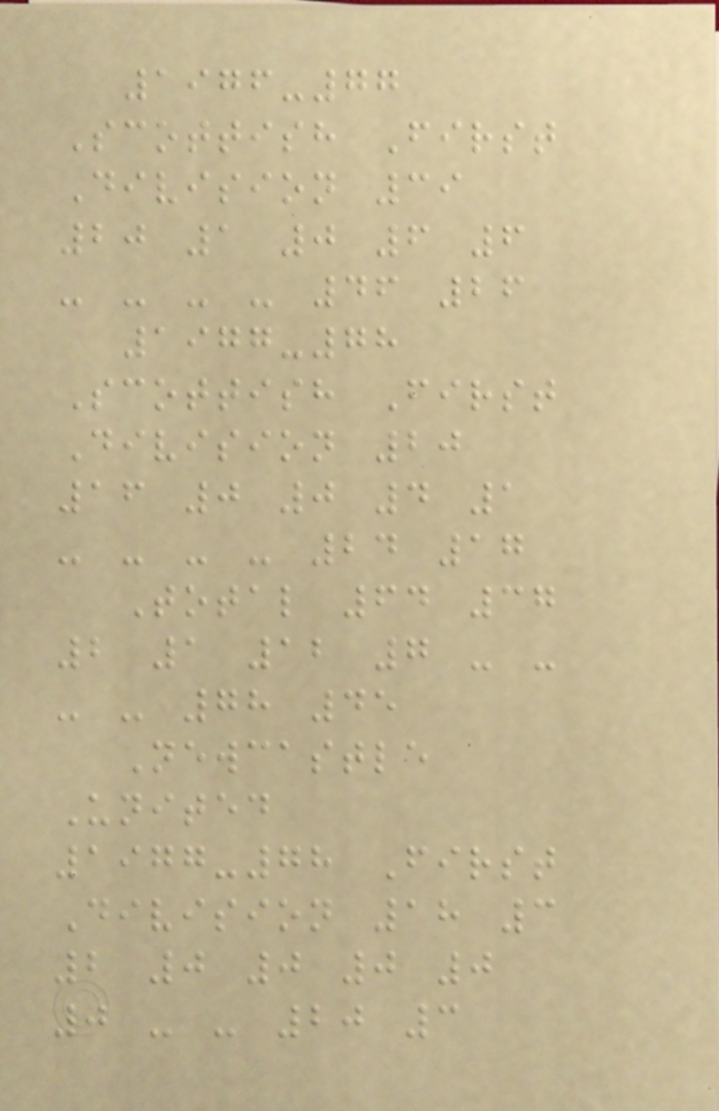1976-77
Scottish First
Division 39
20 1 0 6 6
- - - - 46 26
1977-78
Scottish First
Division 20
16 0 0 4 1
- - - - 24 17
Total 64 37
2 1 12 7 - -
- - 78 45
Newcastle
United
1977-78 First
Division 18 3
2 0 0 0 0
0 - - 20 3
